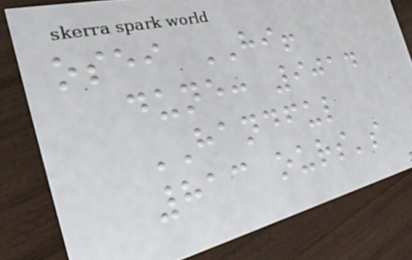osei HI!
dune: 9014
HANDFUL
813 ours's
